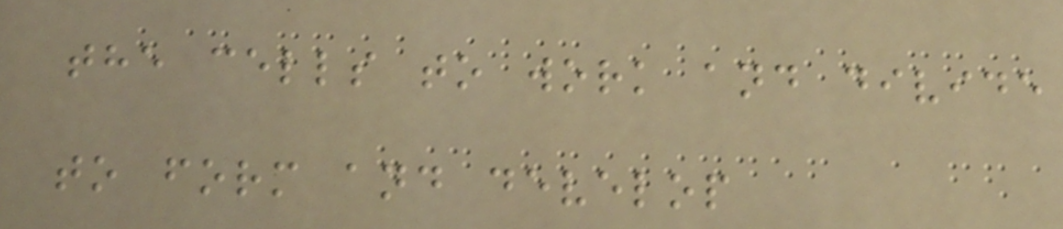the cells to work and divide
to form and develop
